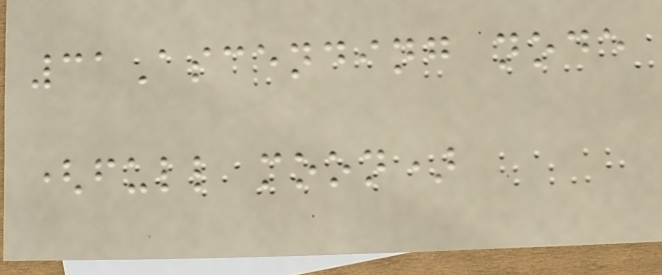31Ascending node
(full moon)
